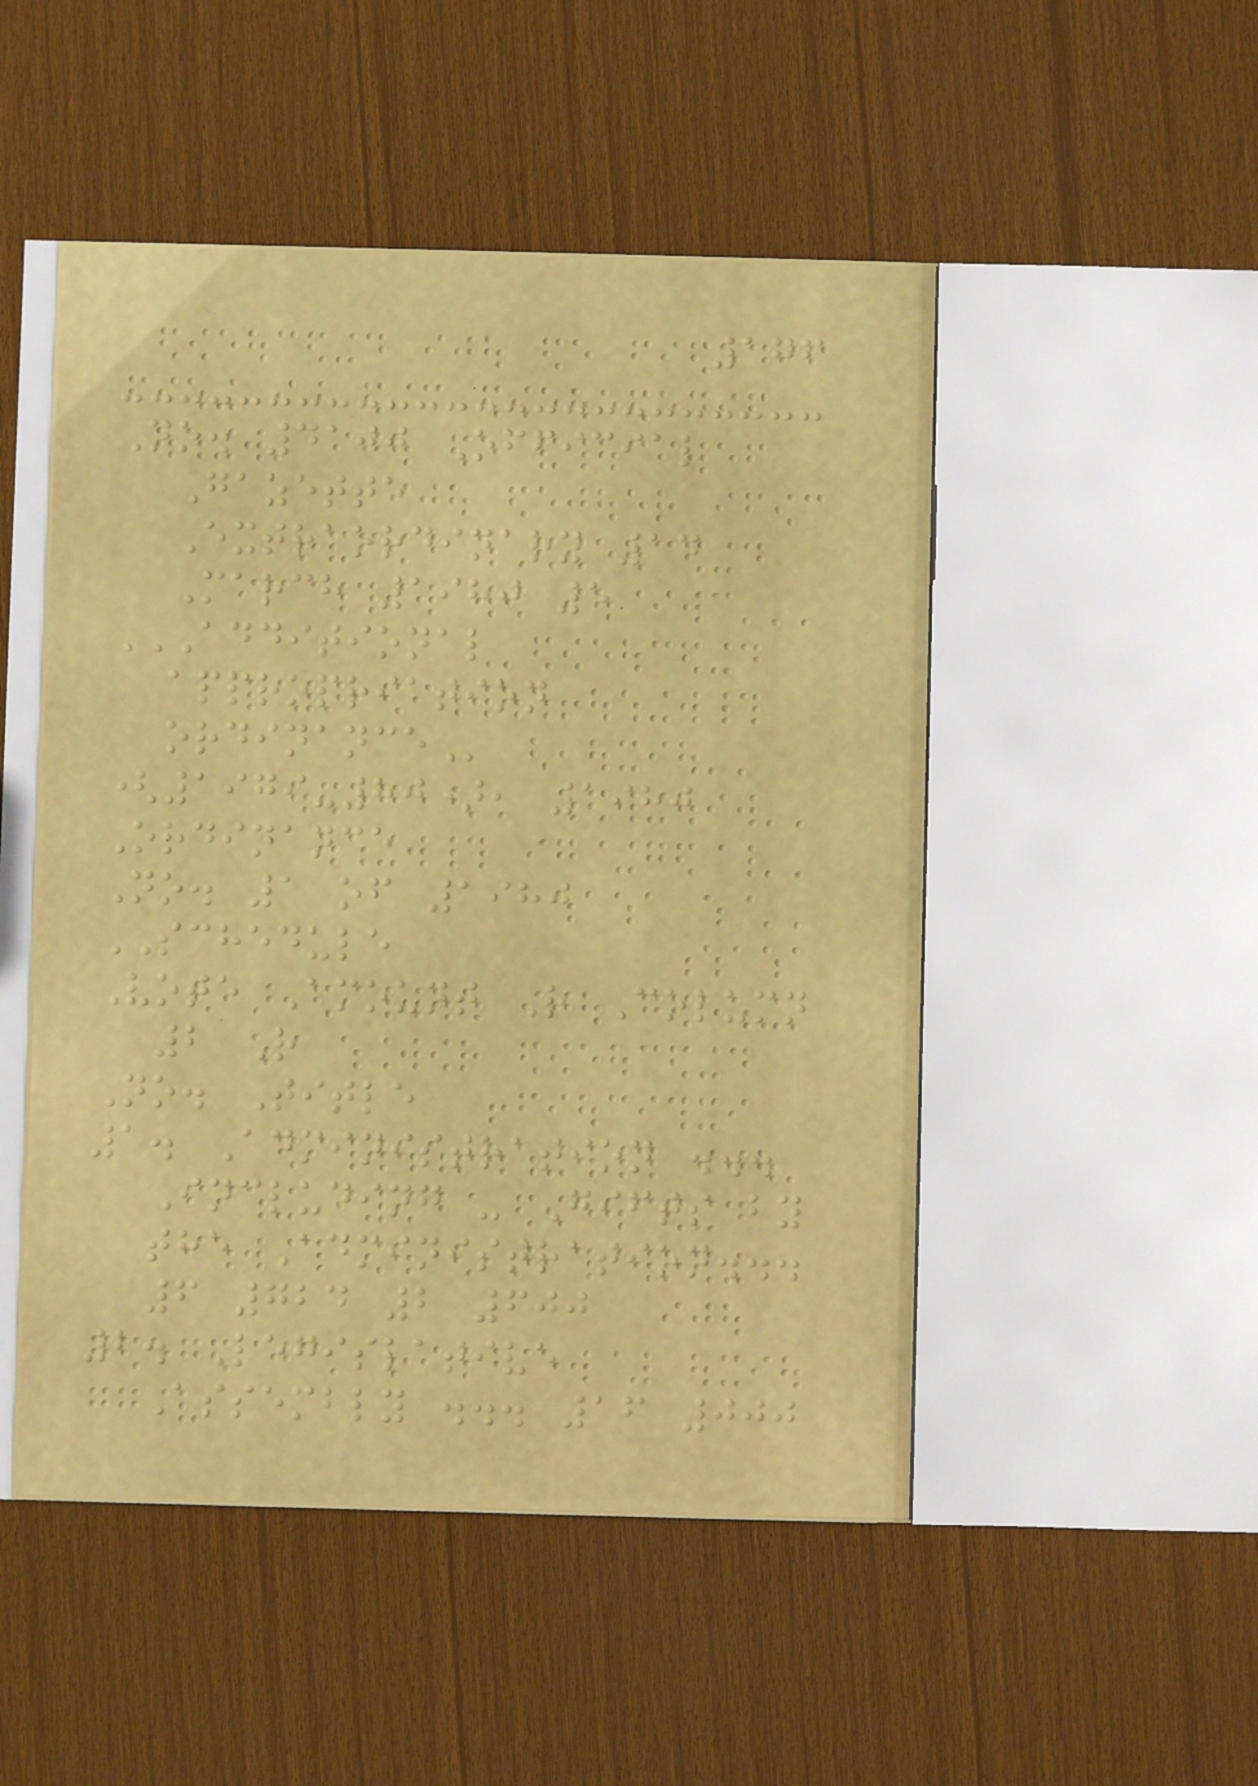176
No. 4100 Official
Gazette
Extraordinary 14
March 1980 5
ADDITIONAL
APPROPRIATION
ORDINANCE
(1979-80), 1980
Ordinance
No. 1 of 1980
SCHEDULE
Vote Amount R Column
2 R
No. Title
1. Administration ...
Including - Gifts by
the Administration...
6 724 2 600
2. Legislative
Assembly ... 16 000
